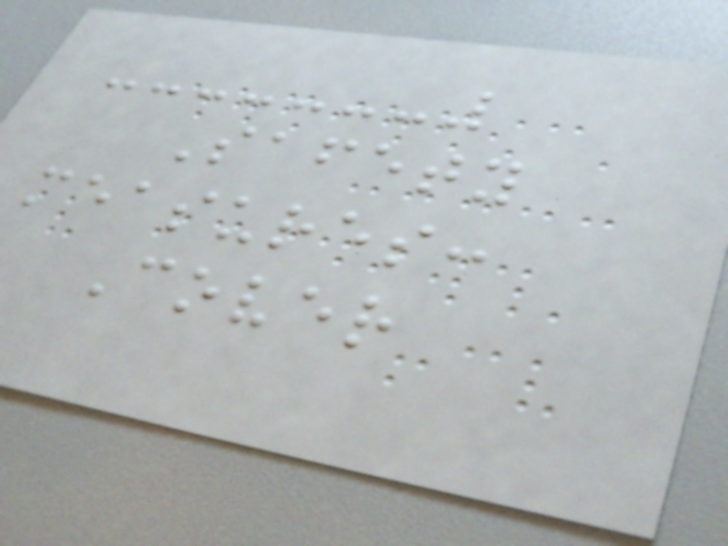Safety
measures:
Cover
